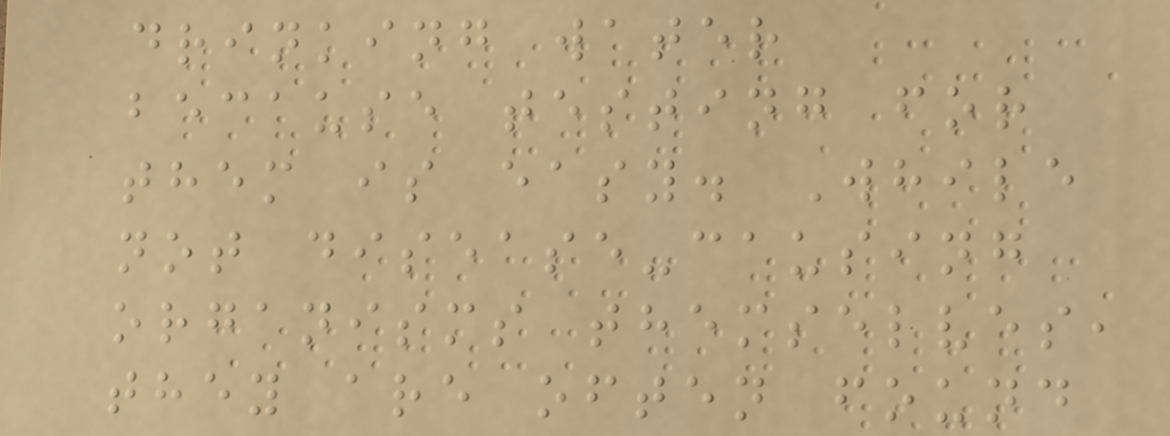drinking water
because testing for
them is easy. While
not disease-causing
organisms themselves,
they are often found
